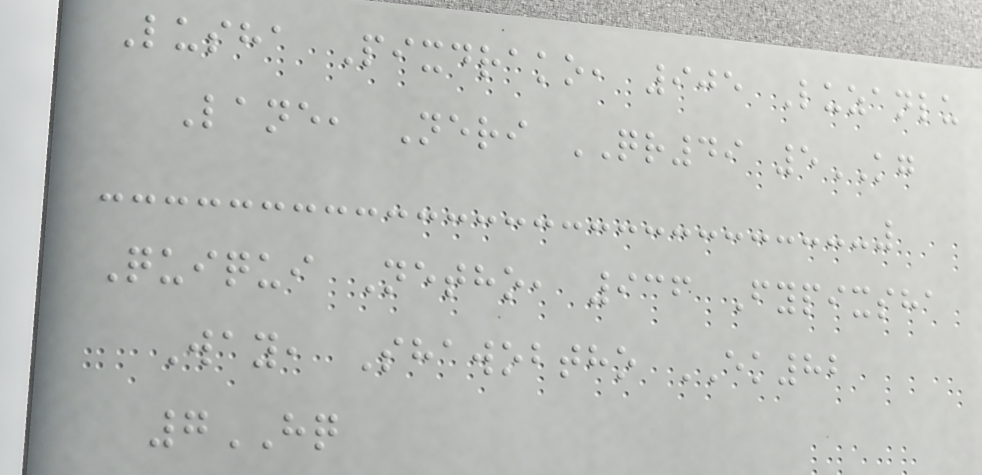Lusha Pixdrako, 905 Luzanlu
Lane, Neri QR49 5KG
Quiqui Netho, 936 Fypixsha
Way, Shawobtho EK82
7HQ
